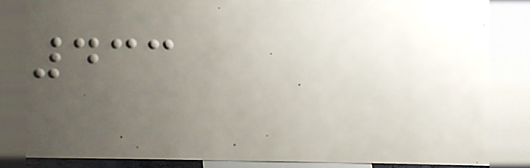433
